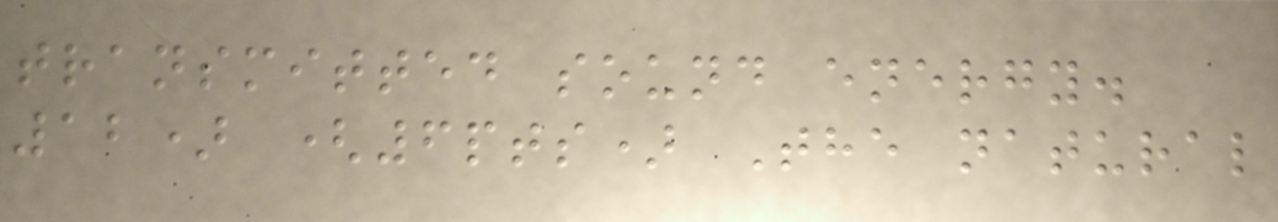transmitted sound energy.
12) (6pts) The natural
